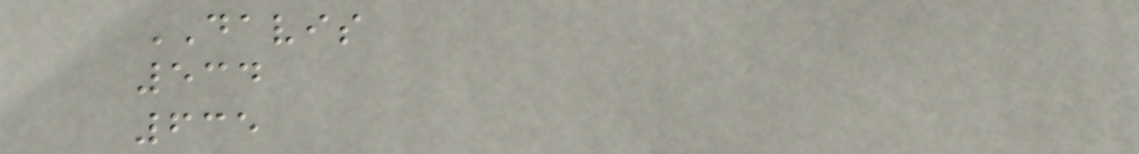DAVIS
534
635
